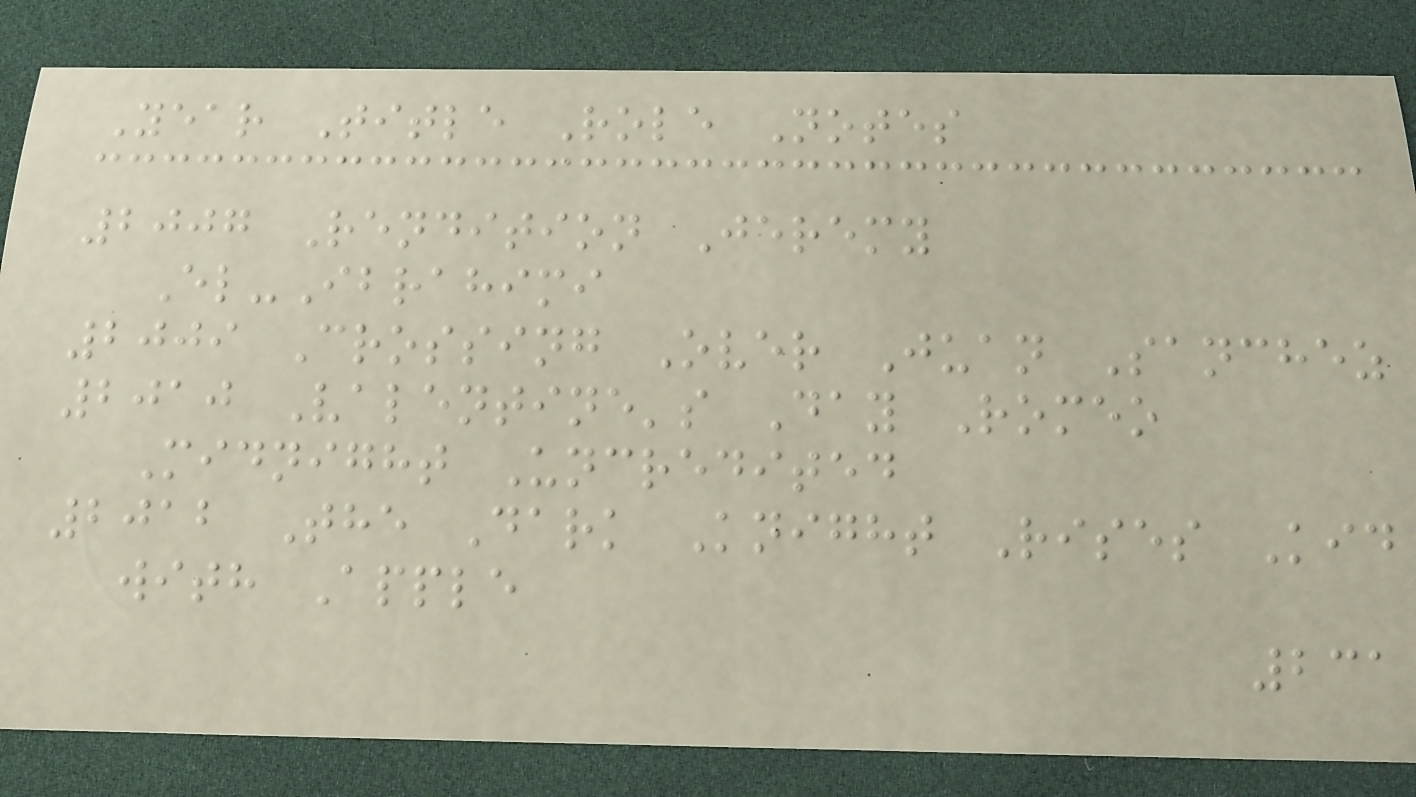Year Title Role Notes
2007 Rendition Jeremy
El-Ibrahimi
2009 Crossing Over Juan Sanchez
2010 Valentine's Day Romeo
Midnight Uncredited
2012 The Dark Knight Rises Kid
with Apple
231
